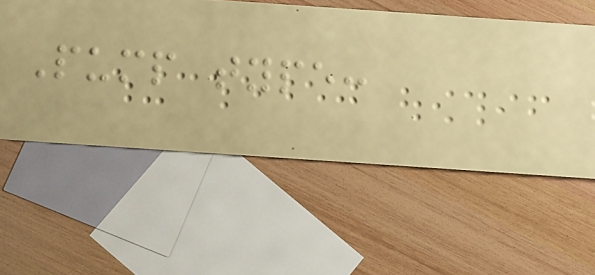Pump type:
